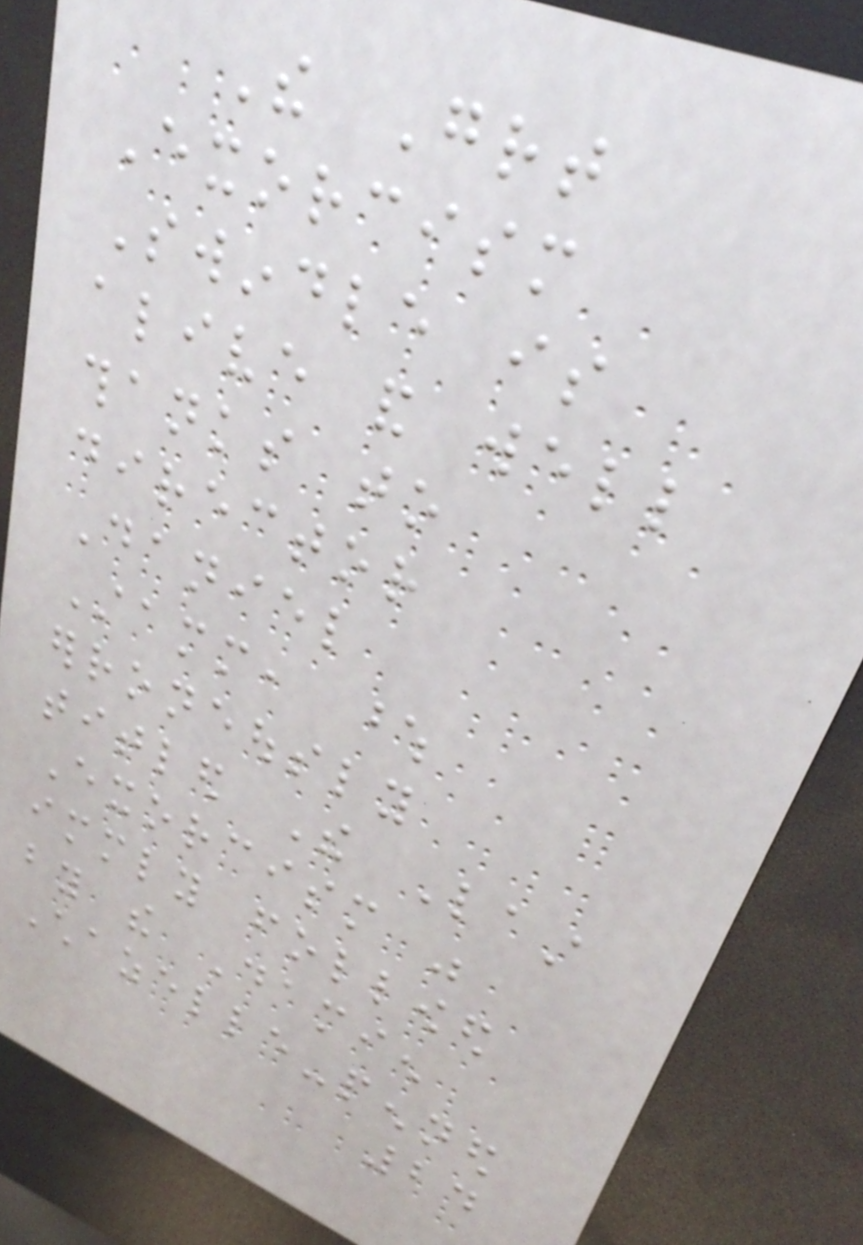The Great
Exorcism
Swindle is
alive and well
thanks to
director
Daniel
Stamm, whose
erroneously
titled The Last
Exorcism was
immediately followed
by the Damien
Chazelle-penned
24
